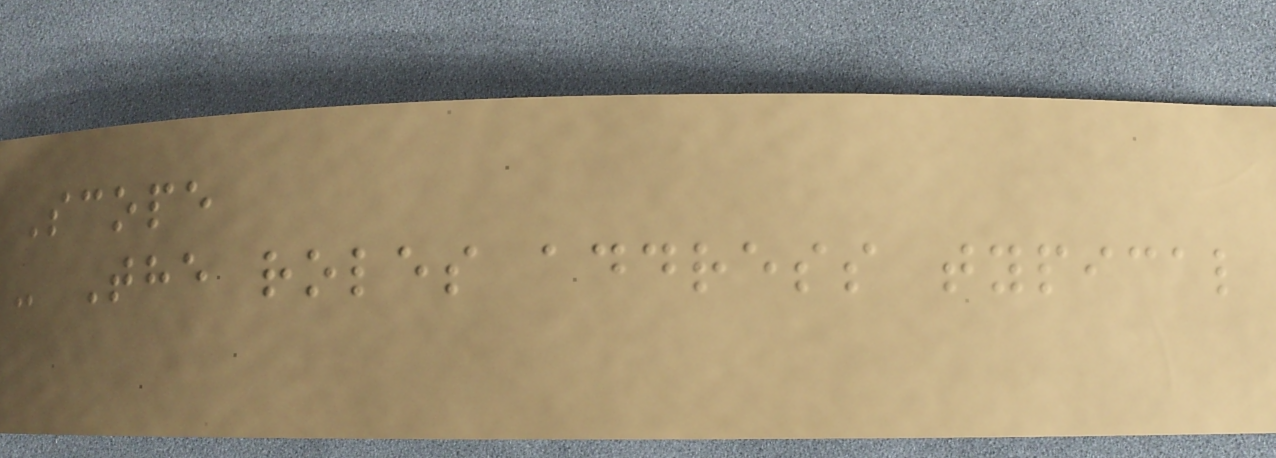Scope
- The roles address typical
